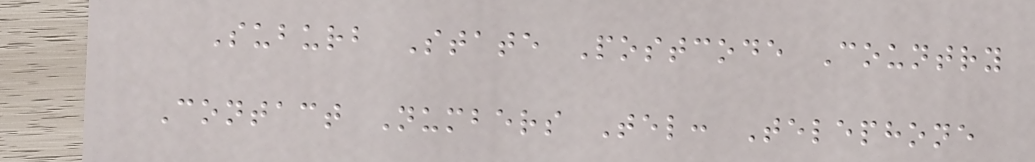Suburb State Postcode Country
Contact Numbers Tel: Telephone
